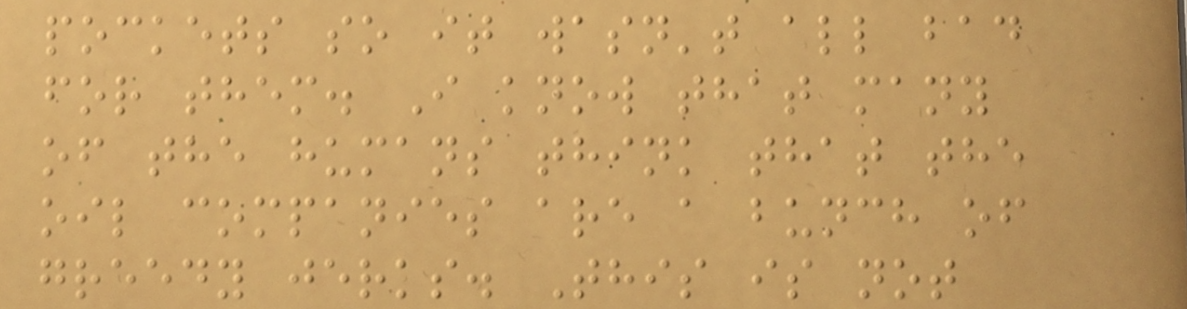pockets so it wasn't all bad
for them. I know that many
of the humans think that the
oil companies are a bunch of
greedy jerks. This is not
